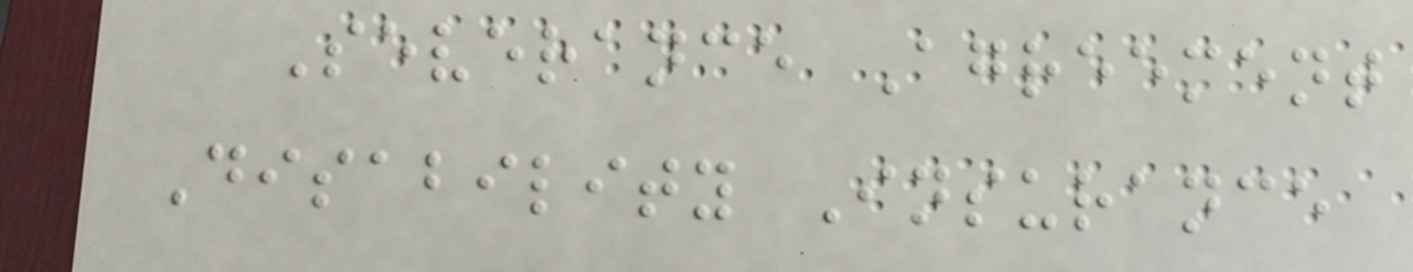Severance Agreement
Disability Insurance
